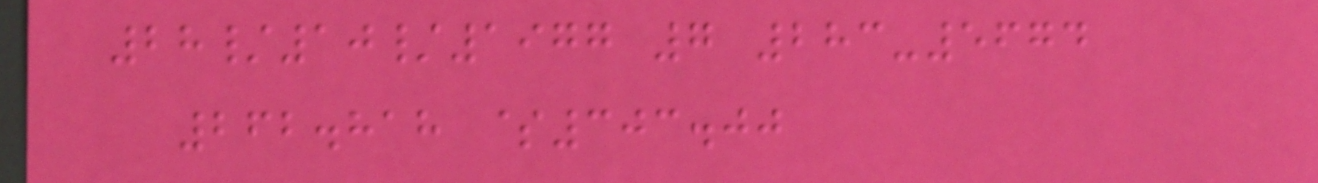28/10/1977 7 283-5674
262.818 $303.00
